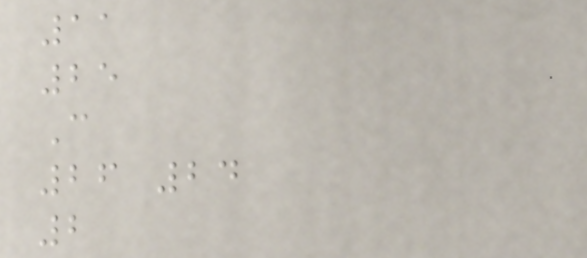11
25
C
26 24
2
